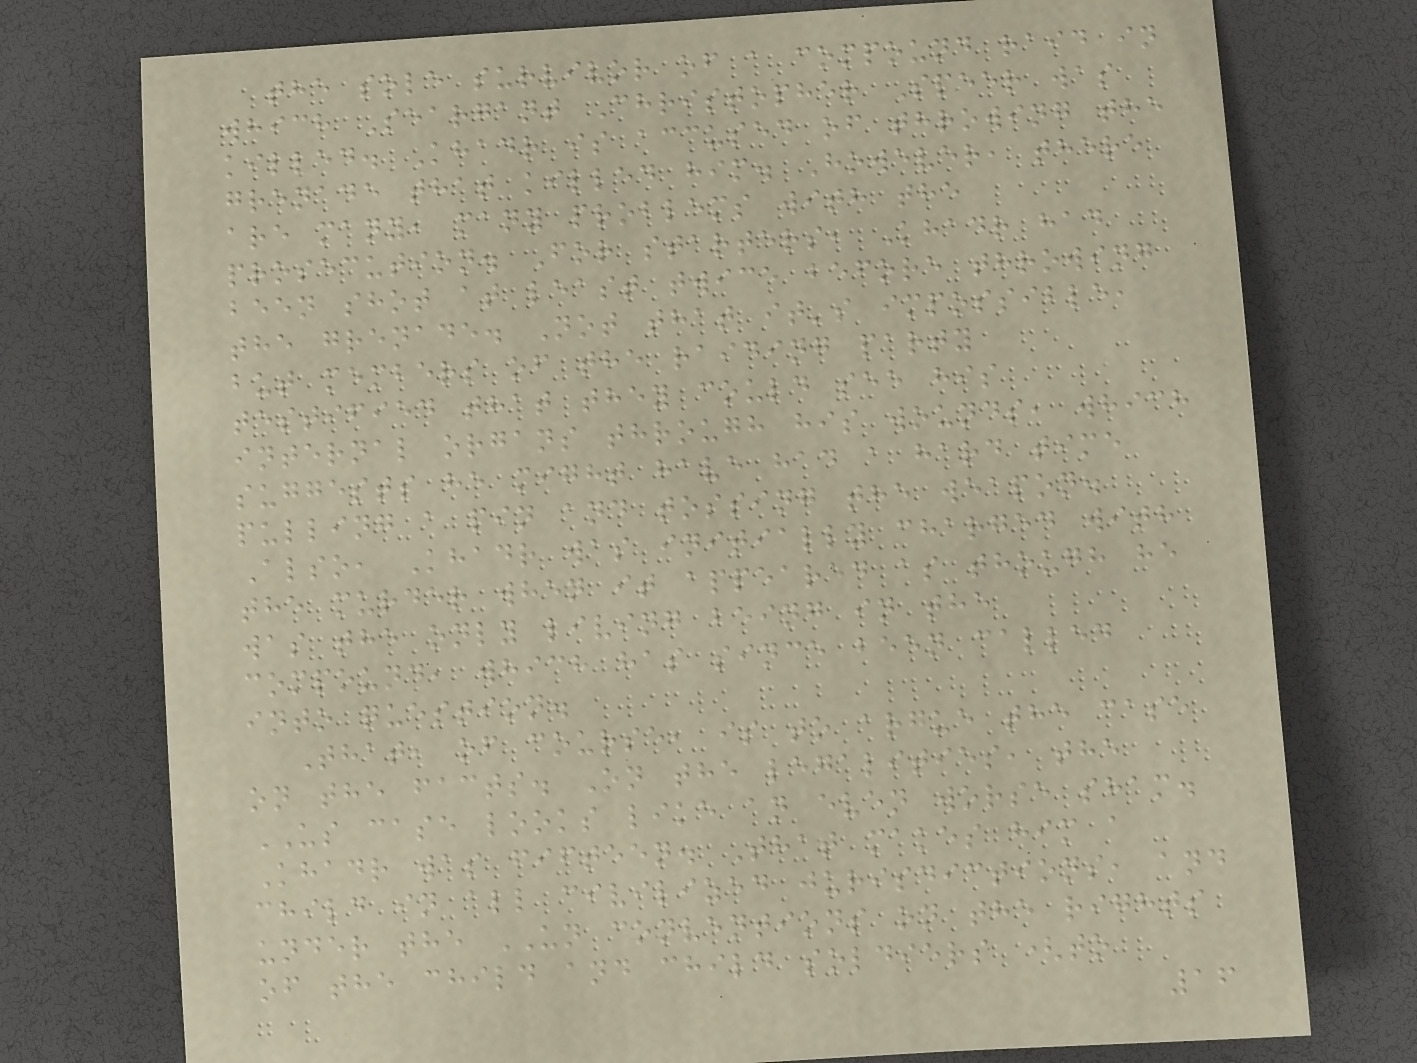the sole survivor of a compound raid in
which Seargant Christopher Speer was
killed. Khadr is accused of throwing the
grenade that killed him. However, there
are many, many problems with the
prosecution. For starters, Khadr had
been shot at least twice before throwing
the grenade. Not that it's impossible,
but members of the raiding party
testified that they could see his
internal organs through his wounds, which
suggests he might have had a hard time
pulling a pin and tossing the weapon.
Also, Khadr was initially charged with
the murder when it appeared as though he
was the only living being in the
compound, which has since been called
into question.
That, of course, is to argue the case
on the facts. On the legalities, the
US case looks like an even worse sham.
Khadr was fifteen. That makes him a
child in all civilized jurisdictions, and
under the UN conventions on the rights
of the child and child soldiers (to
16
